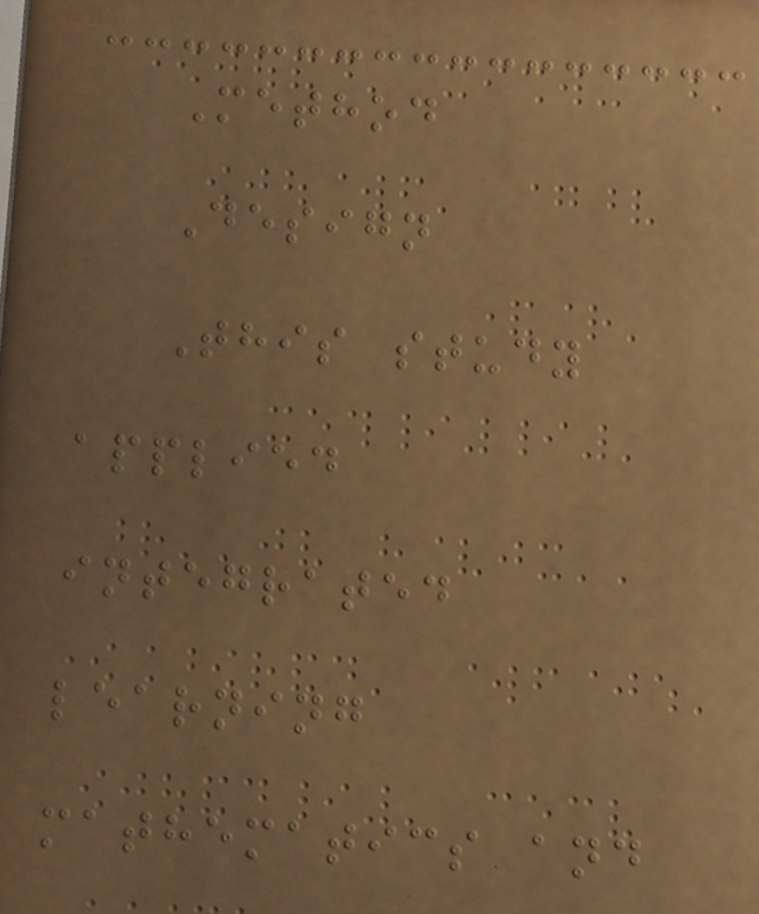Method
Design
This study
applied
integrated
learning
mathematics and
